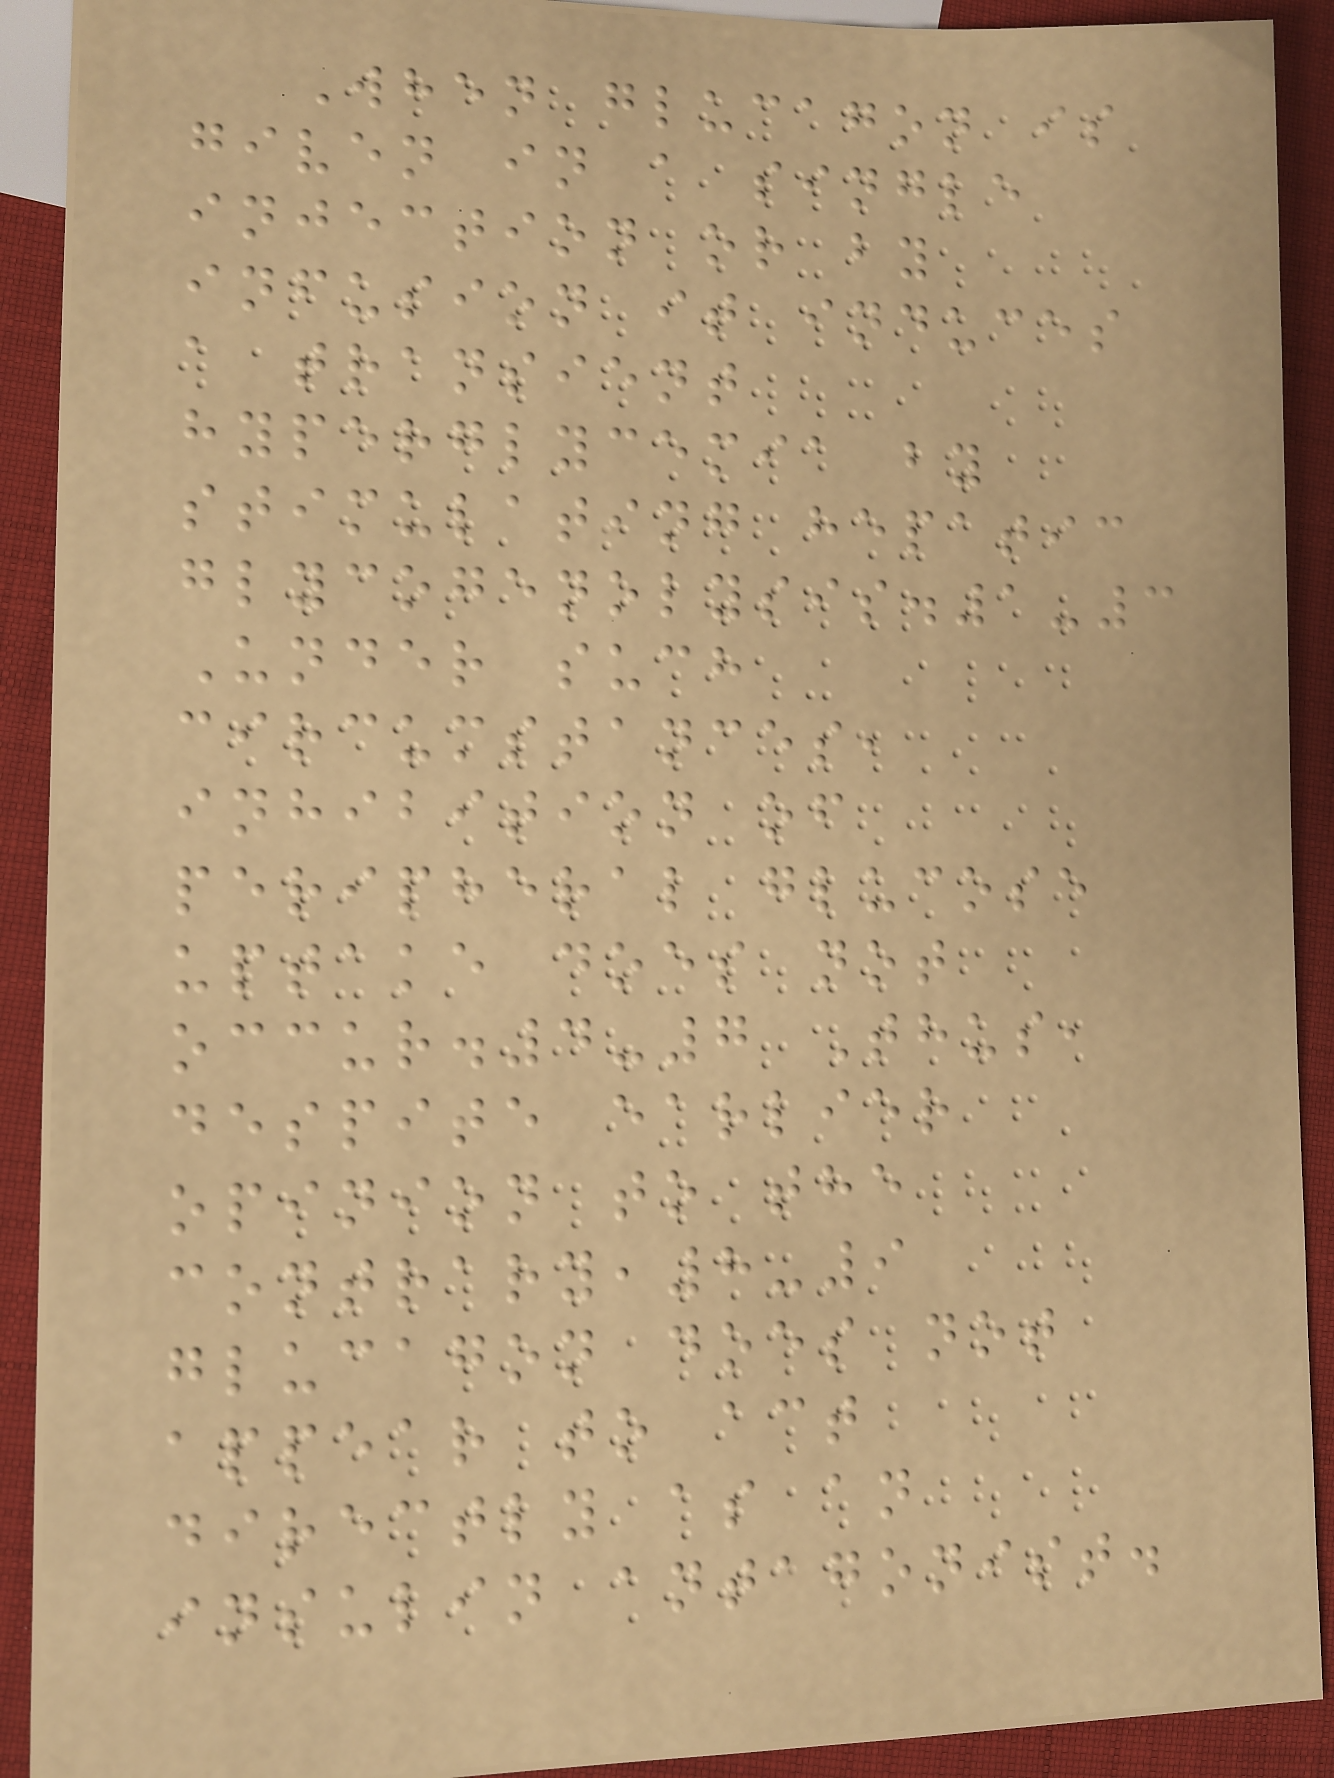When glucagon is
given in a single
injection or by
infusion it induces
a transient
hyperglycemia by
stimulating hepatic
glycogenolysis.1-3
Under such
circumstances,
inhibition of
peripheral glucose
uptake does not
occur.4-7 Thus,
despite earlier
opinion to the
contrary,8-9
glucagon does not
appear to act
directly as an
insulin antagonist.
